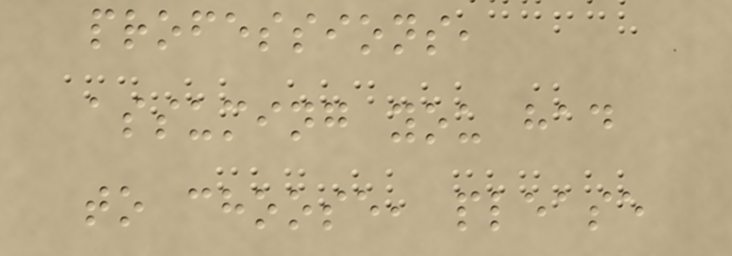professions,
assuming you had
to choose, please
